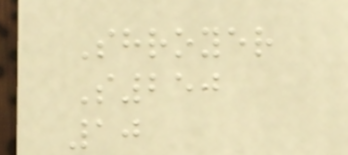Shroyer
S250
10
